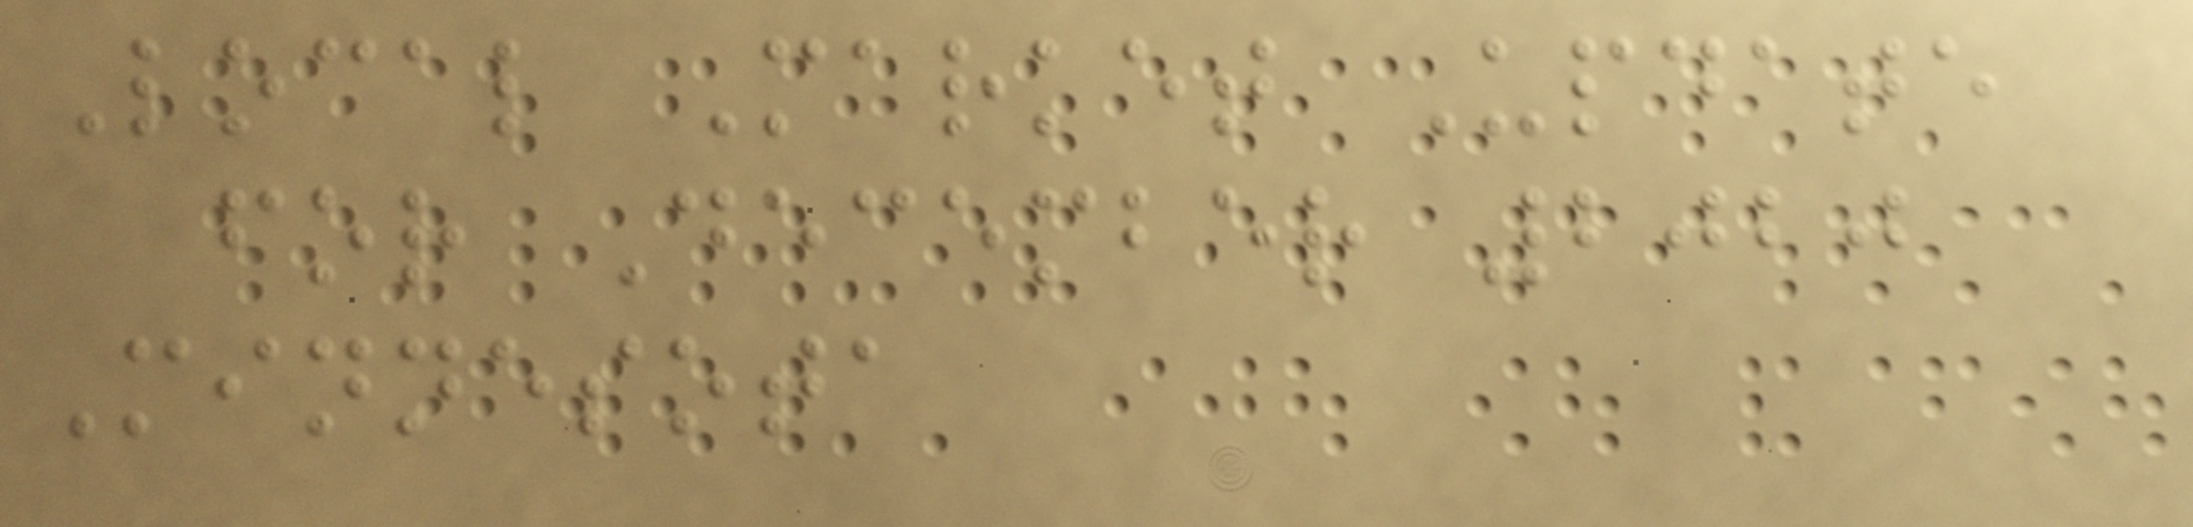Local Market Update
for December 2020
Minnesota
